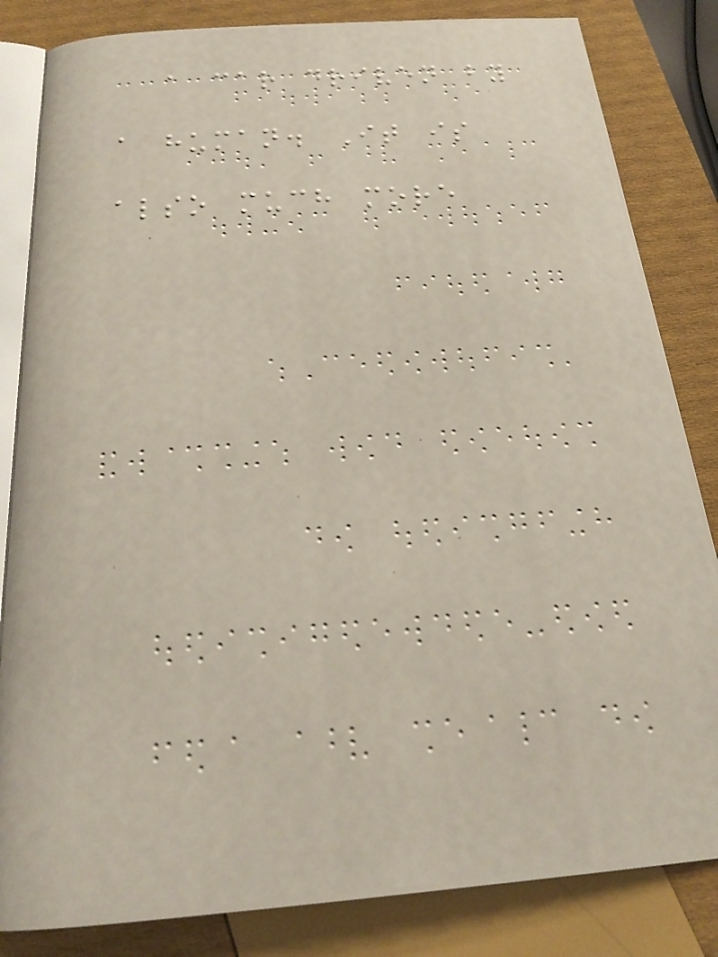a car driven by
a human. It is
also much more
